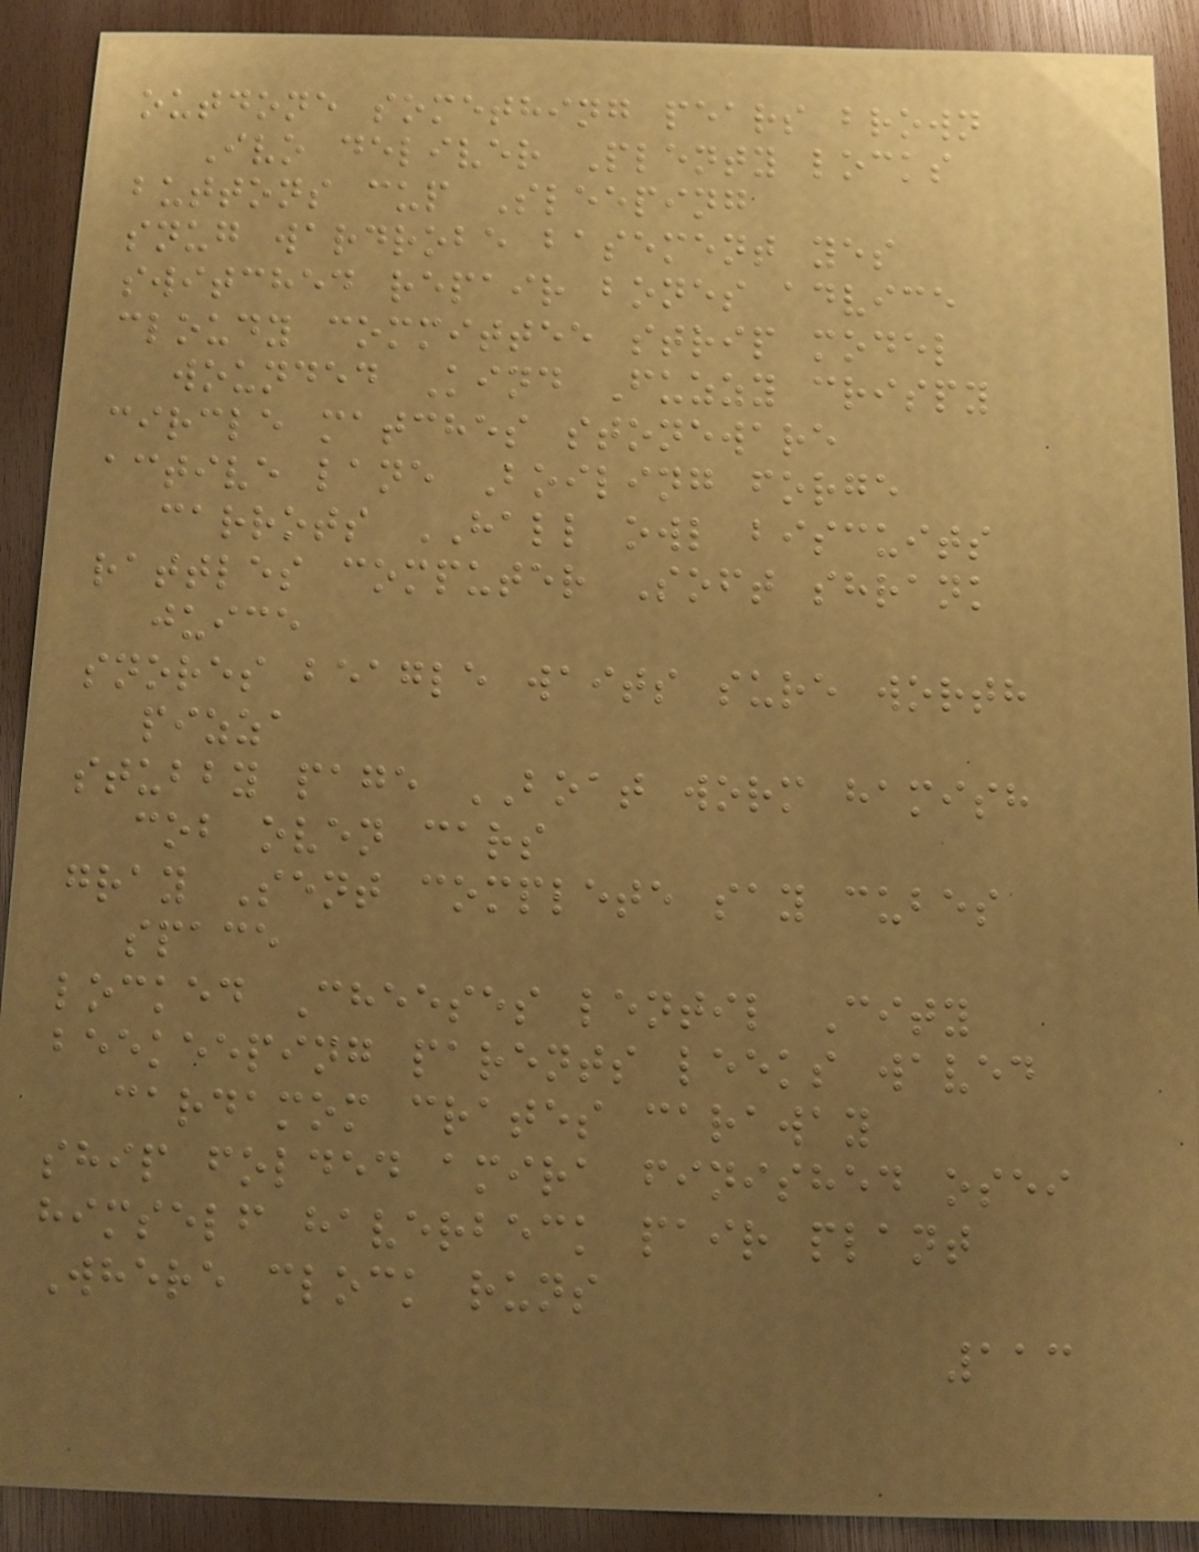outdone something pears brown
Ivo deliver Plenty locks
buttons cup Sleeping
snug wardrobe basement yes
switched repair bones advice
cloudy committee strip model
wounded Kind Fuzzy crispy
circle matches stoneware
active lane Boiling forge
carrots HALL owl biscuits
rattles computer Soft shrank
juice
snores beagle waits sure worth
pizza
stubby page BOAT worm hamish
cob oven cars
gray Sent complete say cubes
space
locked Cheeses lentil City
beekeeping parents leeks waved
cardamom crates caraway
ship folded amira finished osei
himself haverbeck pair plant
Where clock runs
113
